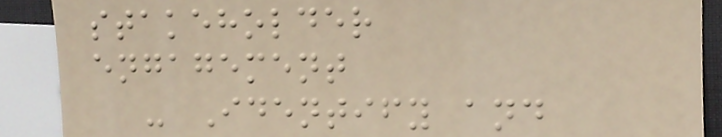stakeholder
engagement
- Identify and
